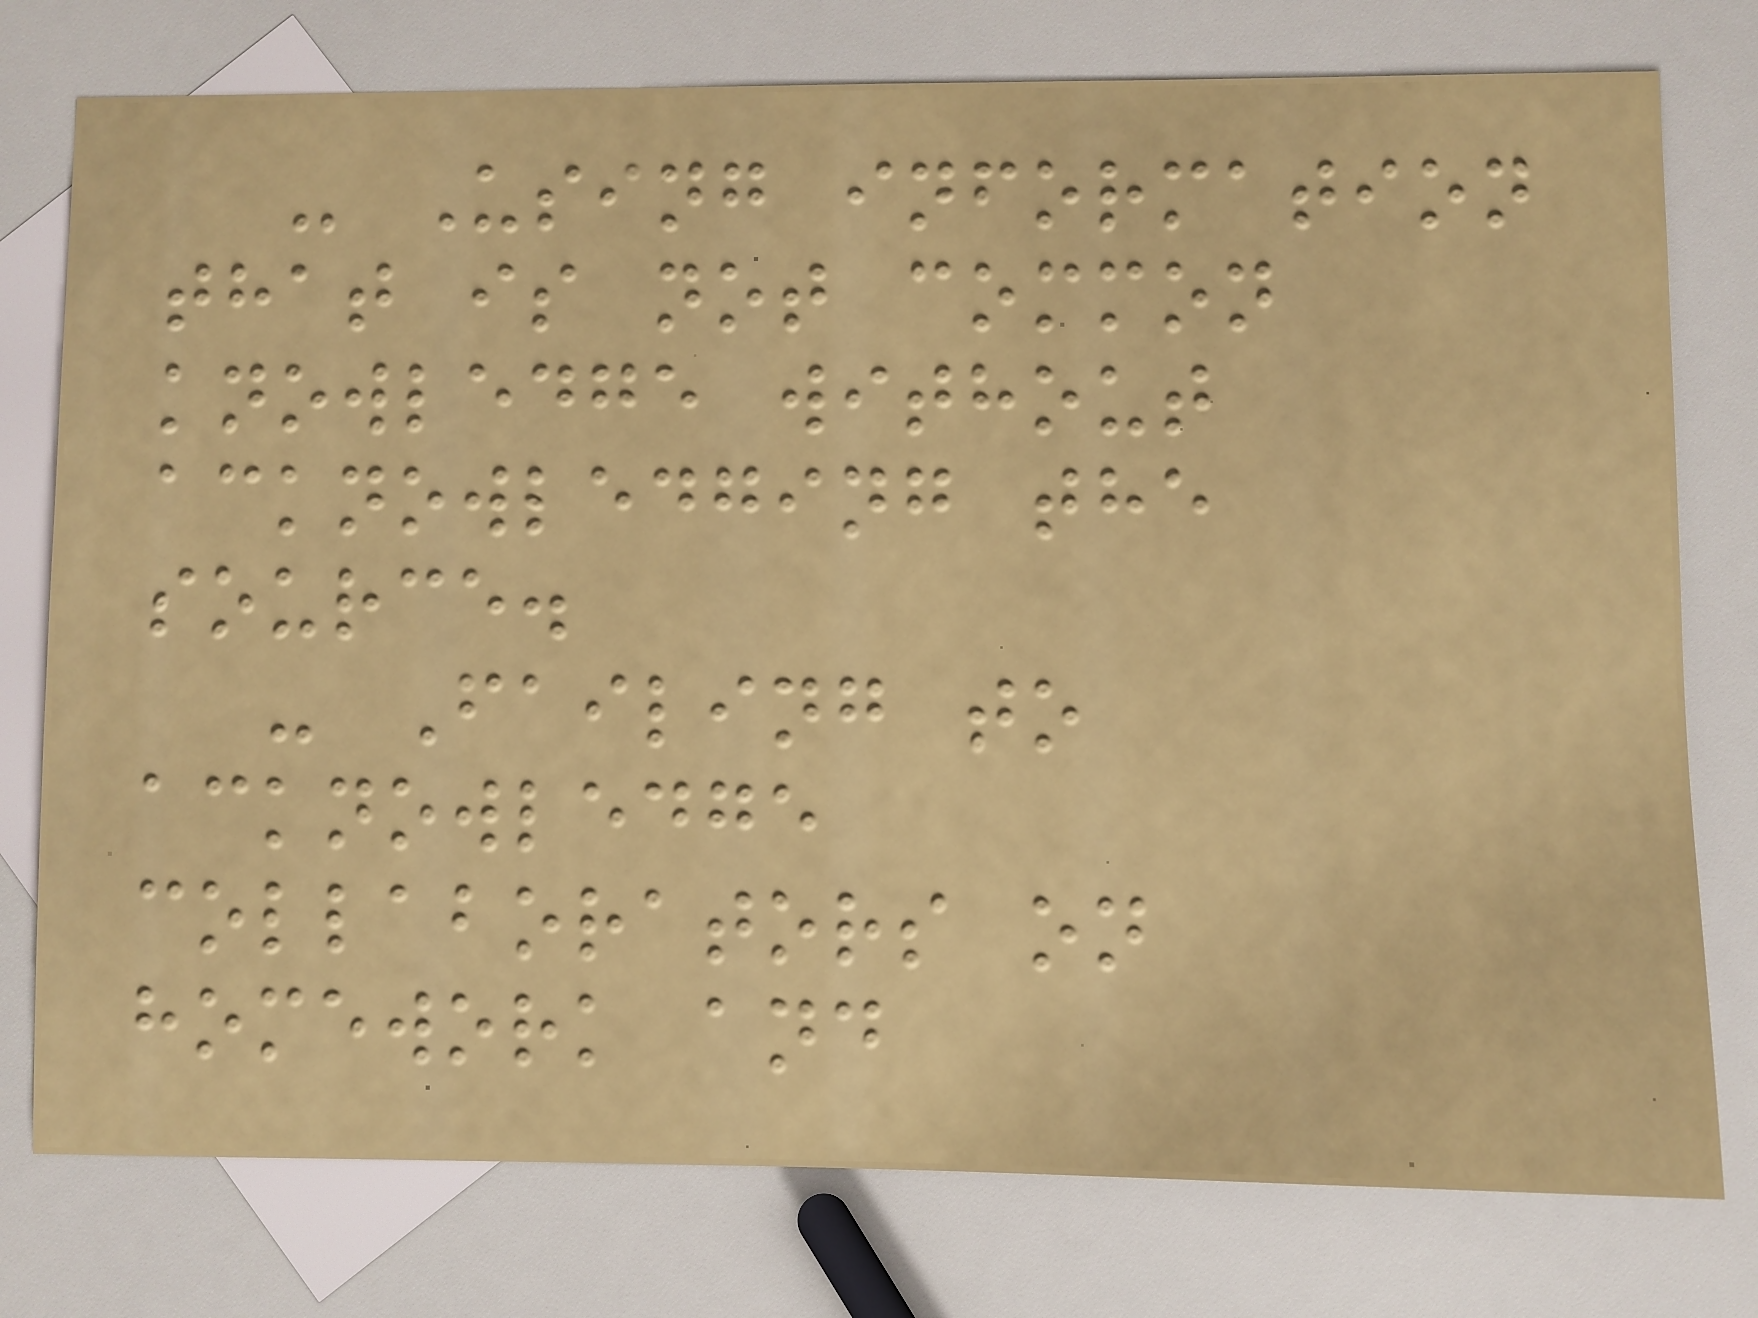- Using information
that is not common
knowledge without
acknowledging the
source.
- Failing to
acknowledge
collaborators on
homework and
